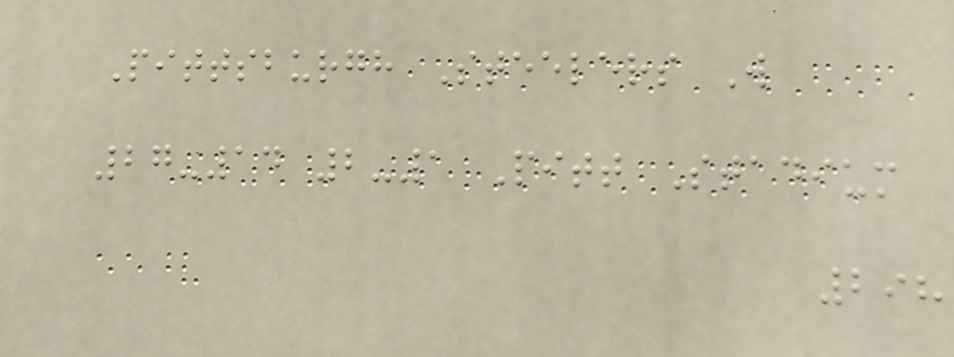Pittsburgh Steelers W
27-14 2-1 Pitt Stadium
298
